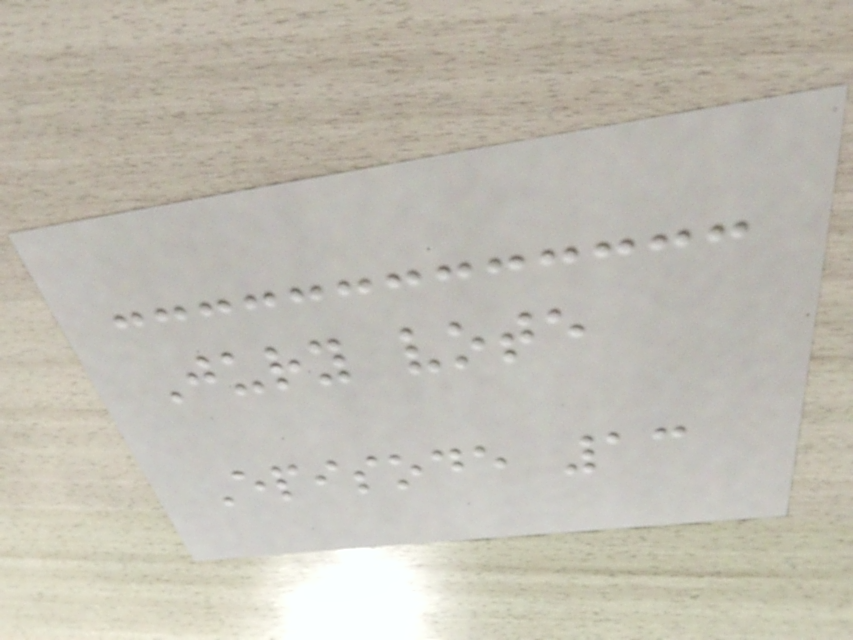Jury vote
Episode 13
